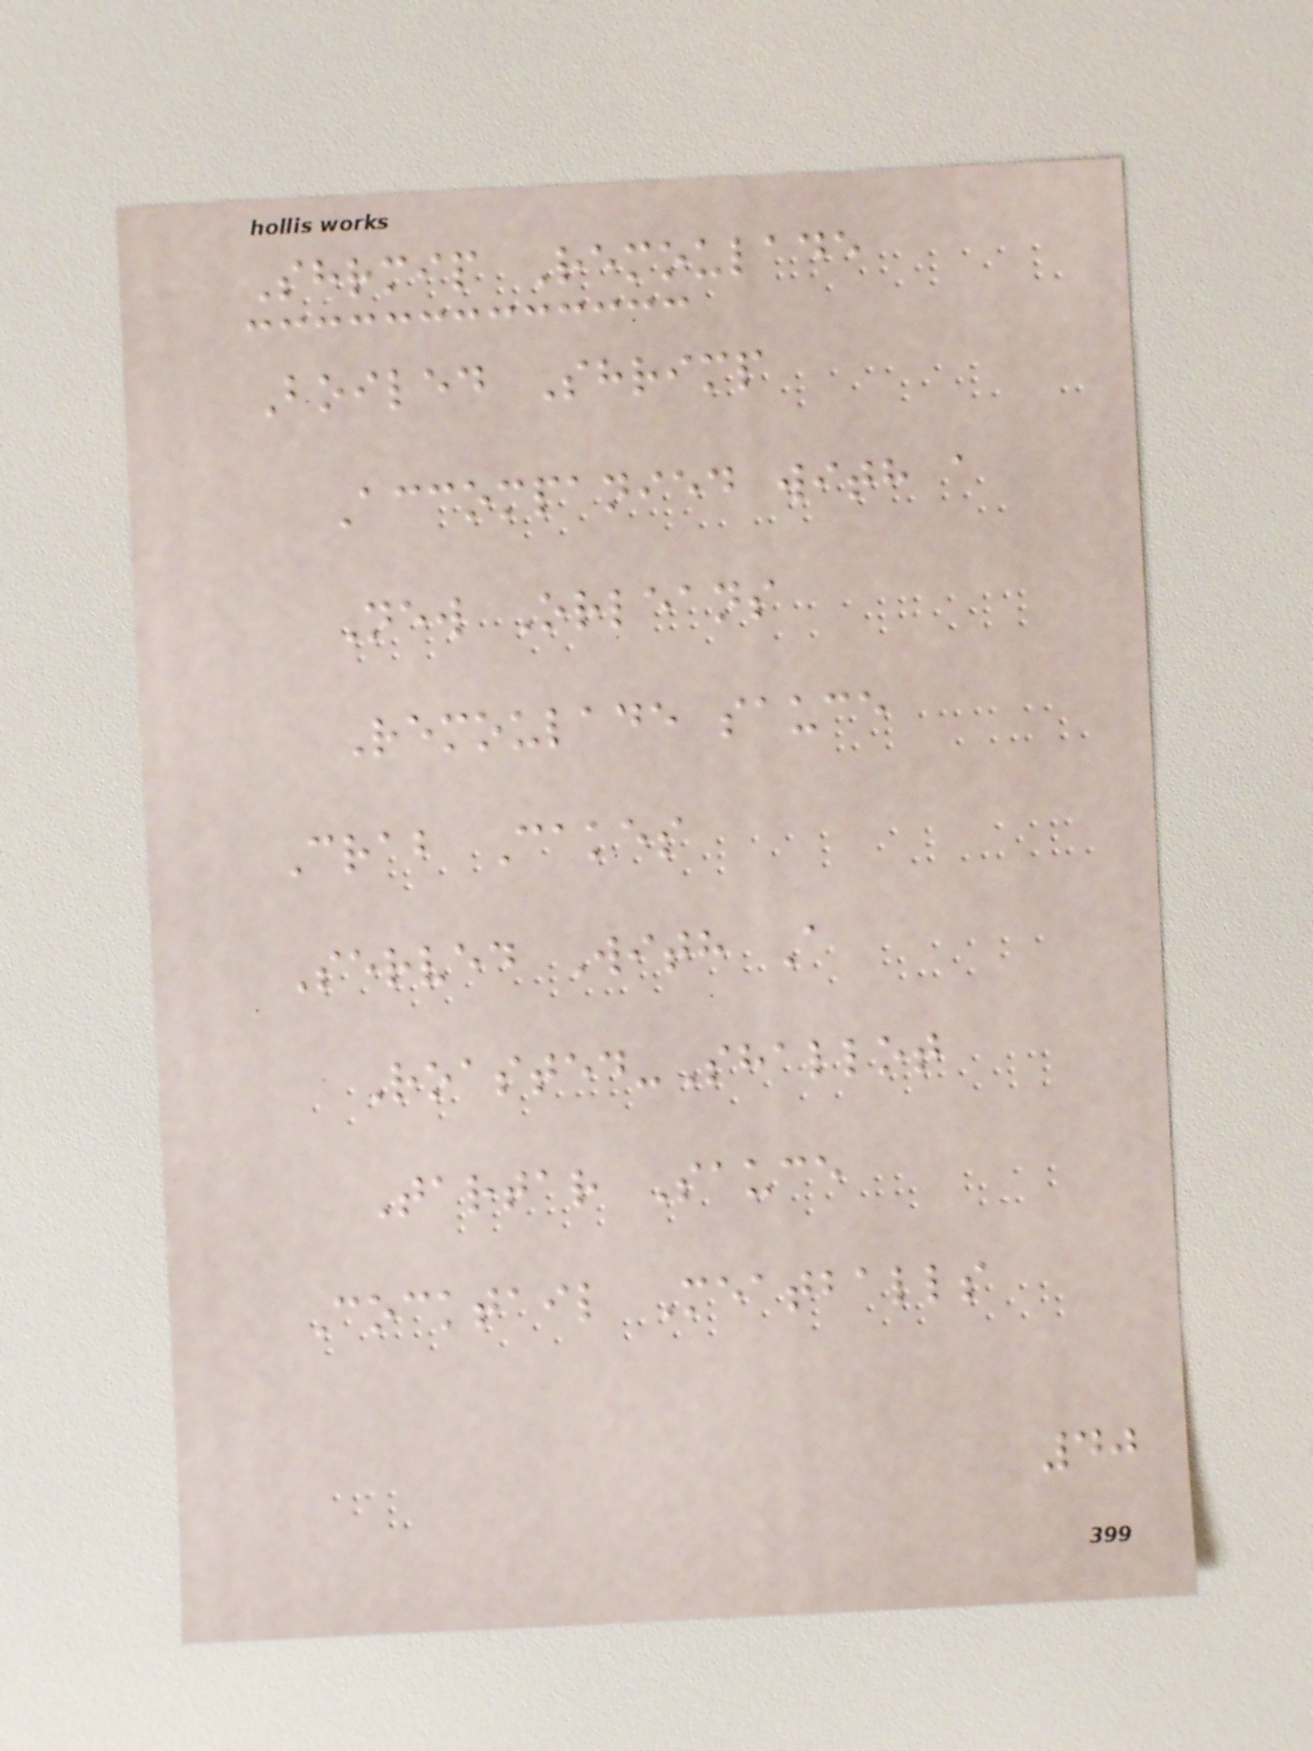Shrmip Remoulade
Boiled Shrimp
Accompanied with a
New Orleans
Remoulade sauce
Crab Cakes
Served With A
Roasted-Shallot
Tartar Sauce
Cocktail Meatballs
40
